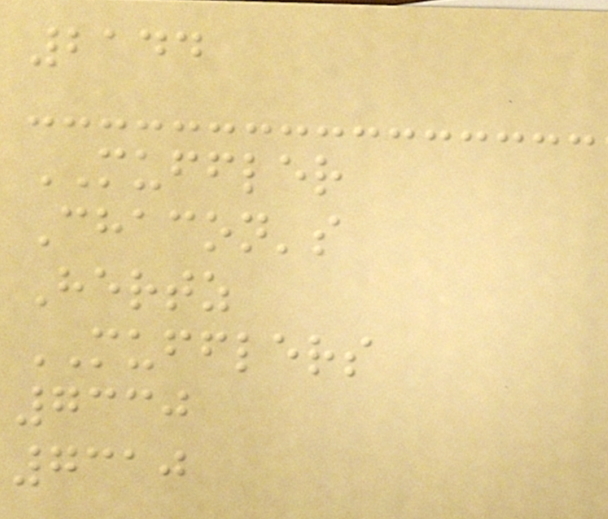2144
MUFFLER
Chacon's
Hertz
MUFFLERS
7330
7310
